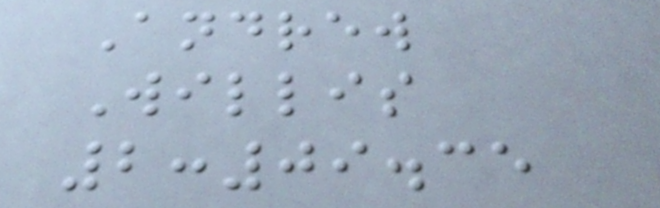Andrew
Willis
2:09.35
